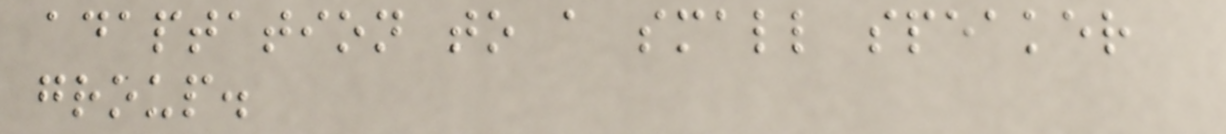adaptation to a small speaker
group.
